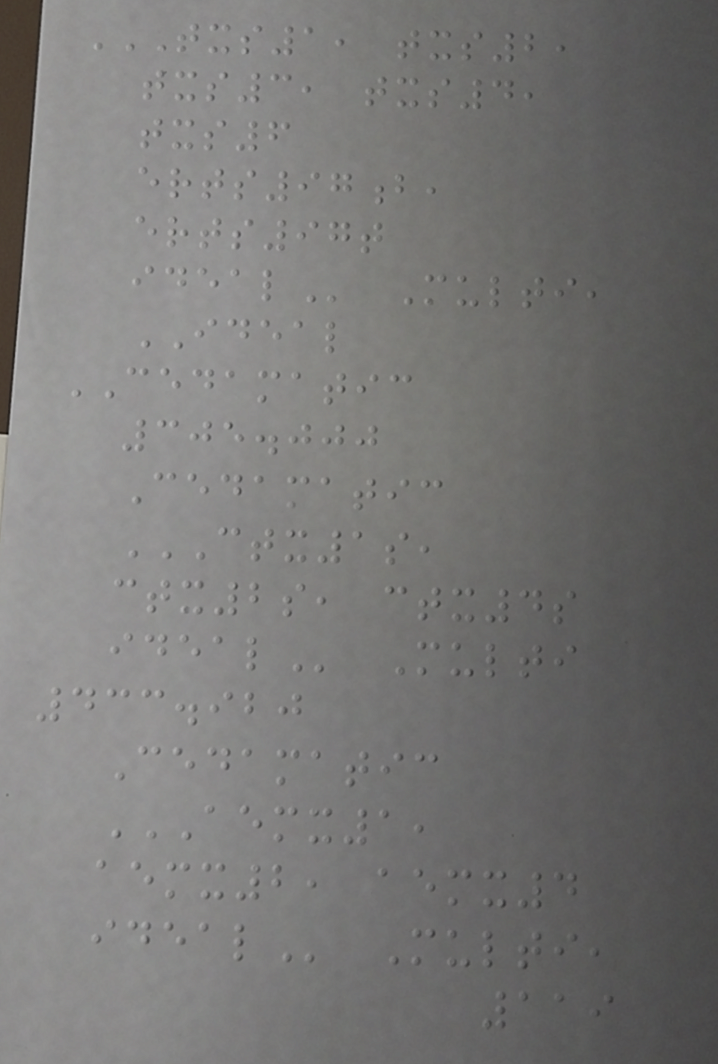TXS1, TXS2,
TXS3, TXS4,
TXS6
ERTS97B,
ERTS97T
IDEAL Multi,
IDEAL
CEDAMATIC
305.000
Cedamatic
CTX1S,
CTX2S, CTX4S
IDEAL Multi
433.920
Cedamatic
AEMX1,
AEMX2, AEMX4
IDEAL Multi,
119
